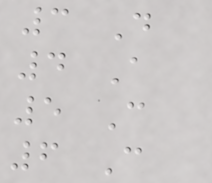3 D
4 A
5 C
6 C
